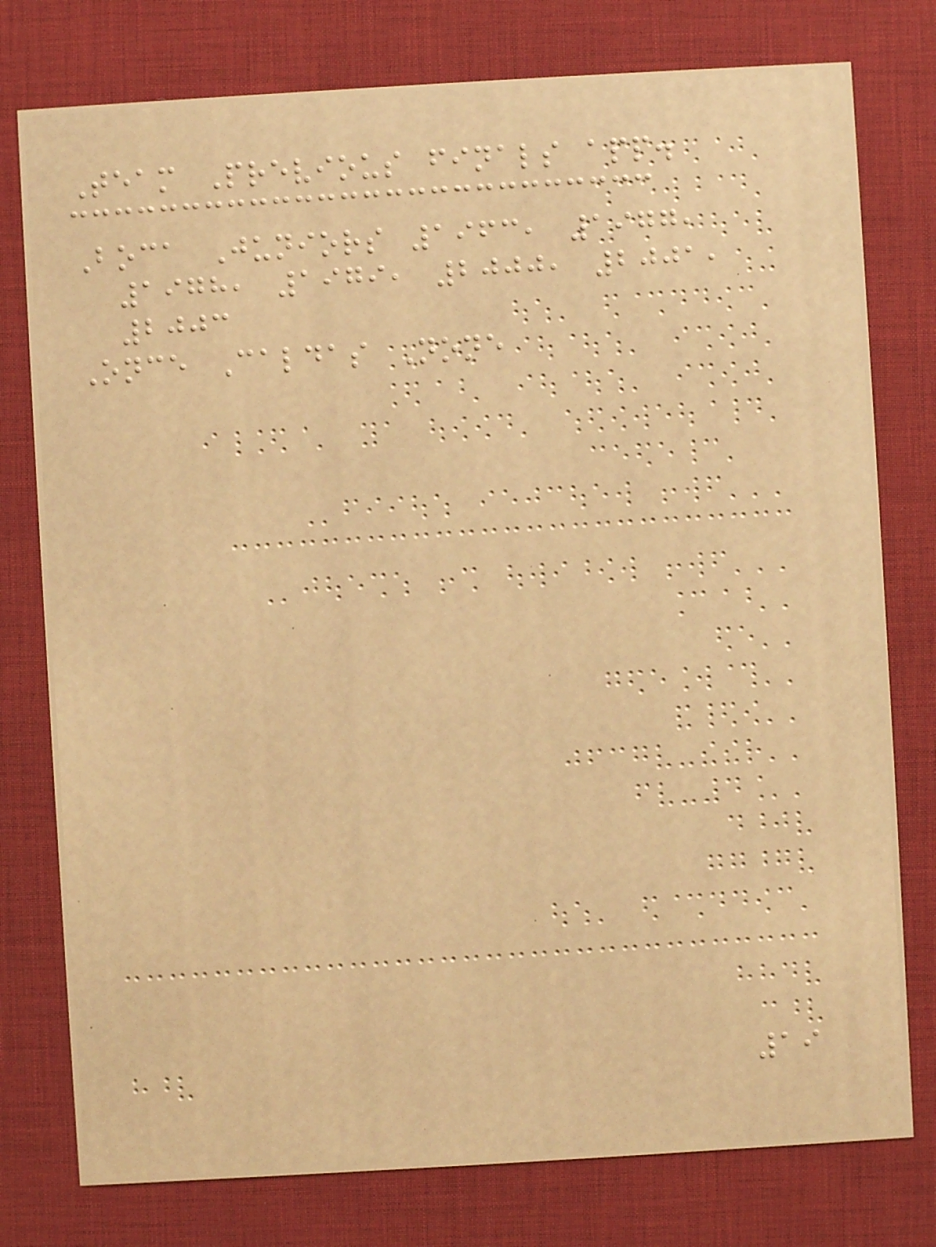Team Previous finals app.
Boca Juniors 1963, 1977,
1978, 1979, 2000, 2001,
2003
Once Caldas None
19
